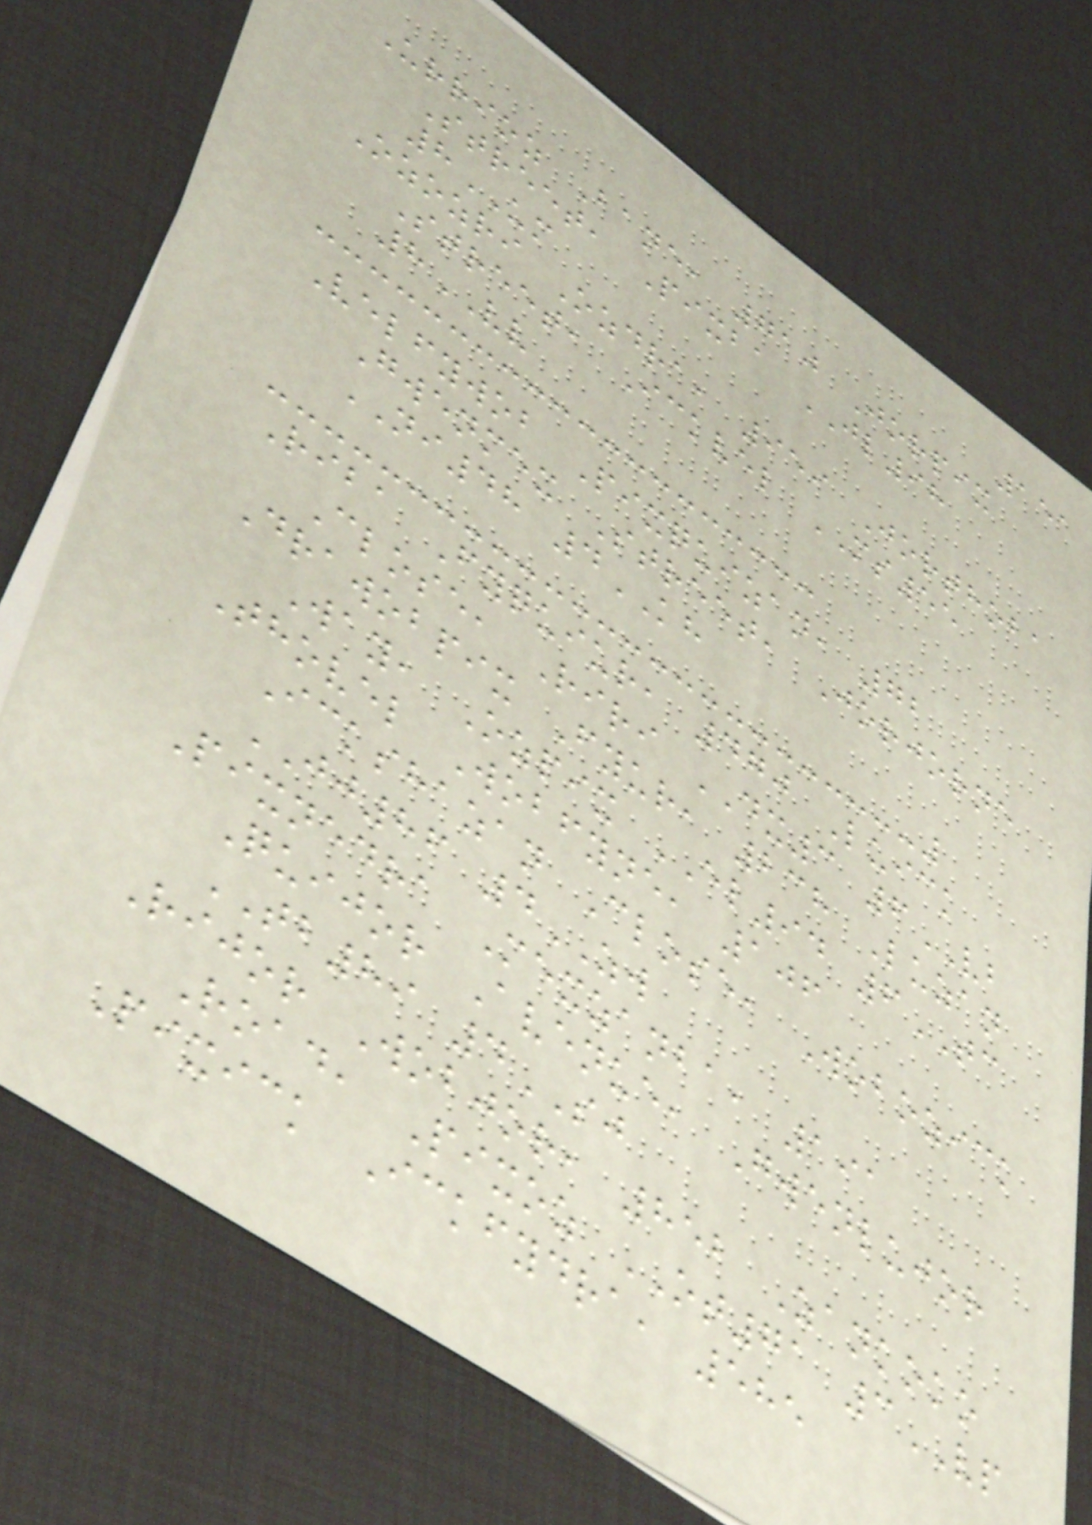151
Urrioz Bane, 710 Jorpix
Street, Pixba JL98
8UM
Ozozri Ozdra, 959 Jorthoba
Street, Ickvel MS55
8VV
Velfywob Pixquizan, 72
Gwenmex Street, Jorjorne
NI48 4KH
Riba Fyquiur, 470 Luick
Close, Riri DX3 6VB
Drawobpix Fyur, 238 Luzan
Way, Ozpix EL94 6TC
Thovel Wobfyne, 106
Ickshazan Close, Wobozick
JJ86 4ZW
Pixnedra Mexzanba, 191
Quijor Avenue, Gwenlujor
TB89 4SJ
Rijor Wobjor, 852 Zankoko
Road, Pixoz OT71 3VP
Pixick Ickfydra, 585
